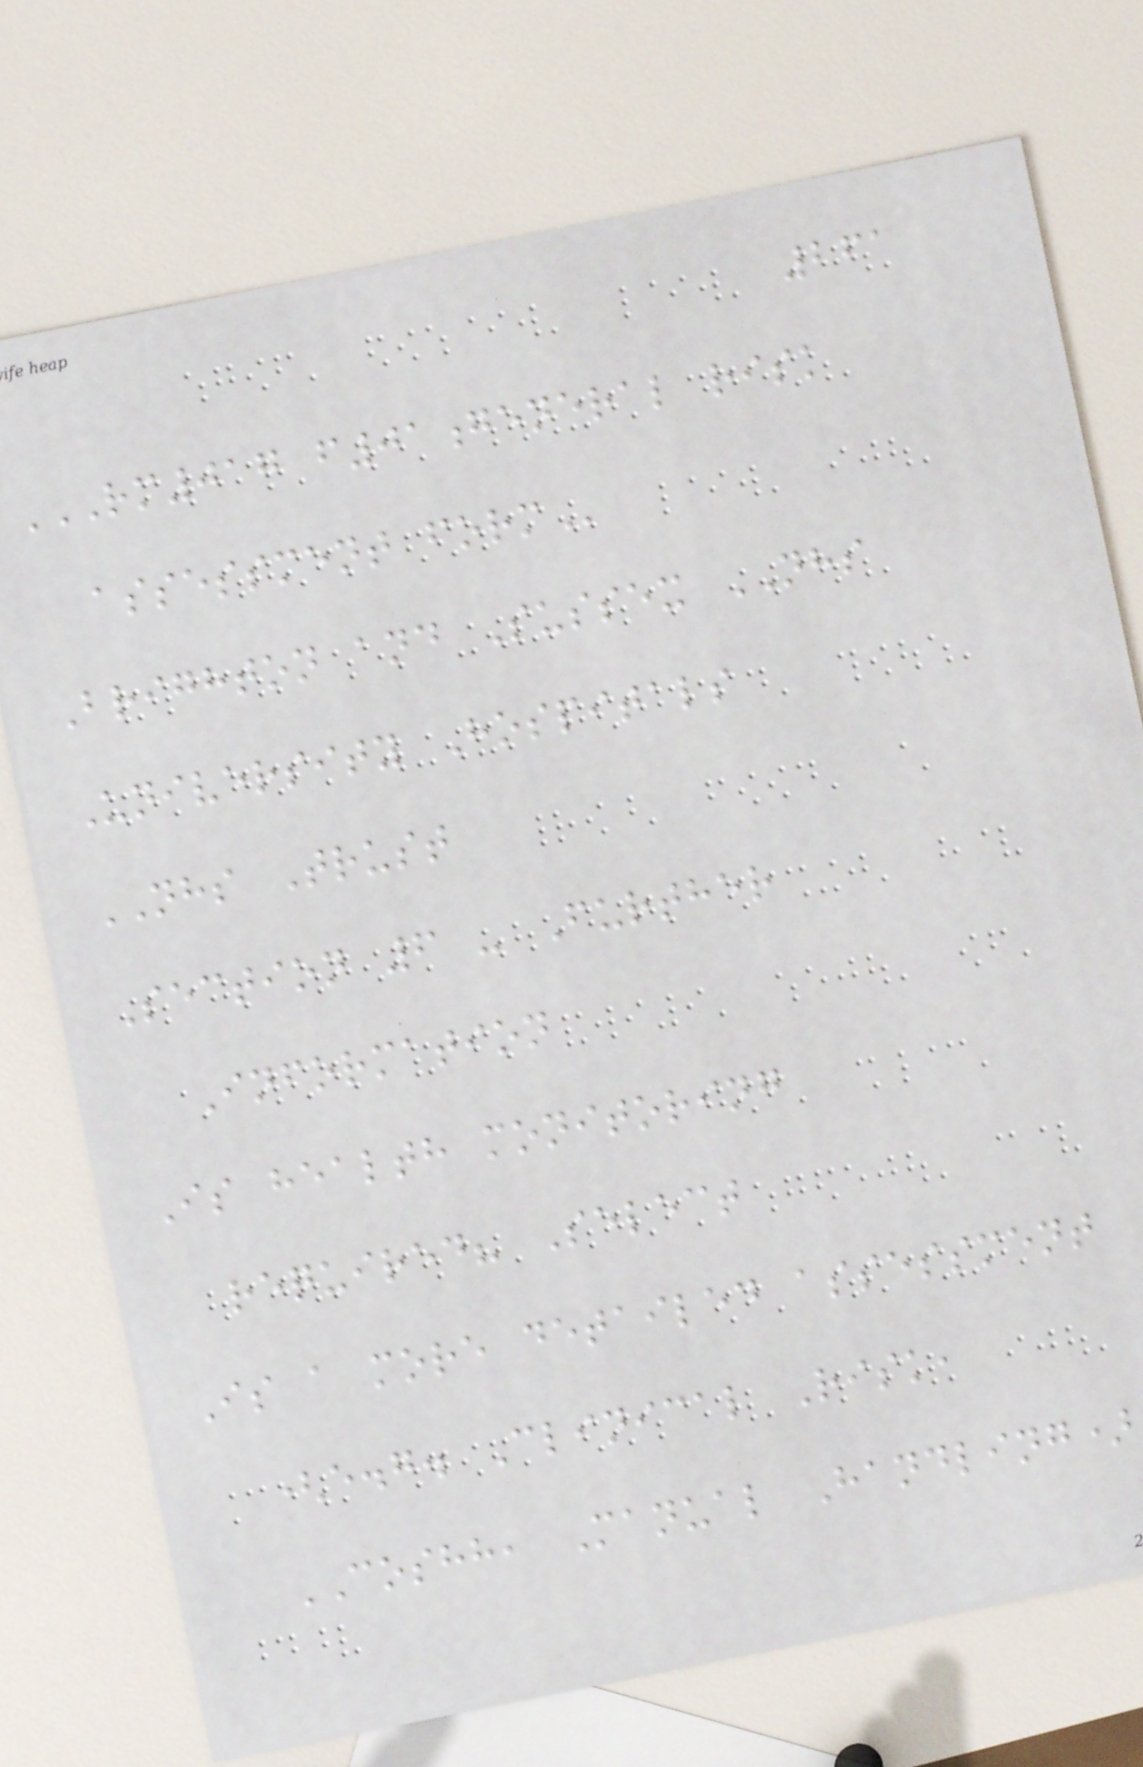261
RM017 F01GENERAL RISK
ASSESSMENT FORM
Brighton and Sussex NHS
University Hospitals
NHS Trust
Section 6 - Further
Information
Is health monitoring
required? Select
Is a more detailed assessment
(e.g. Clinical Risk,
COSHH, Manual Handling)
